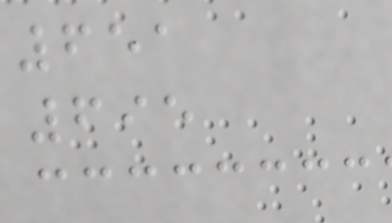651
695
